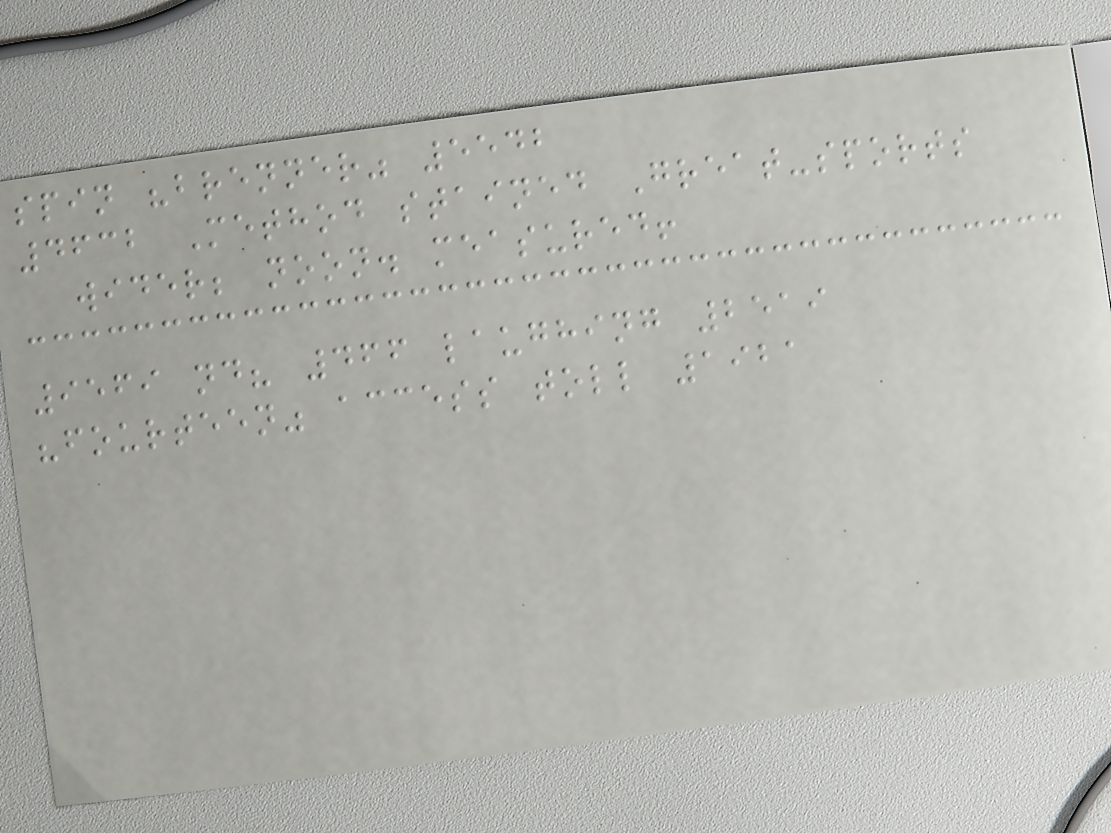spin "brenner" 5542
4632 Method stained Great-sports
wider; noon. measured!
9569 nd? 466 laughing 2519
"fourteen" access toll 1921
